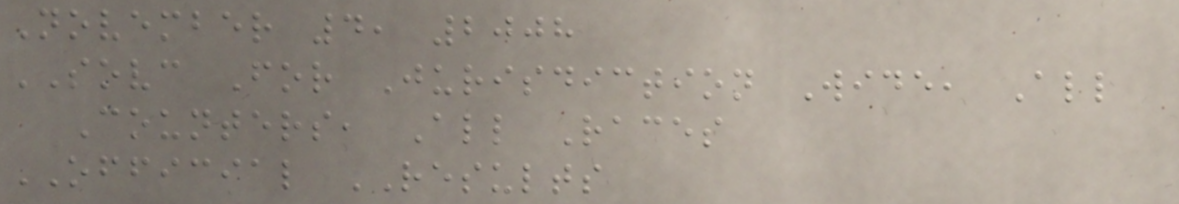November 4, 2008
SOVC For Jurisdiction Wide, All
Counters, All Races
OFFICIAL RESULTS
